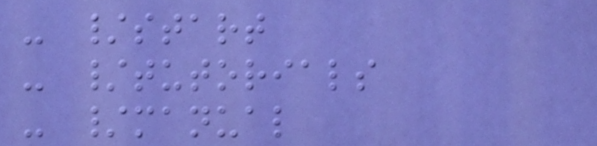- /start
- /tutorials
- /manual
